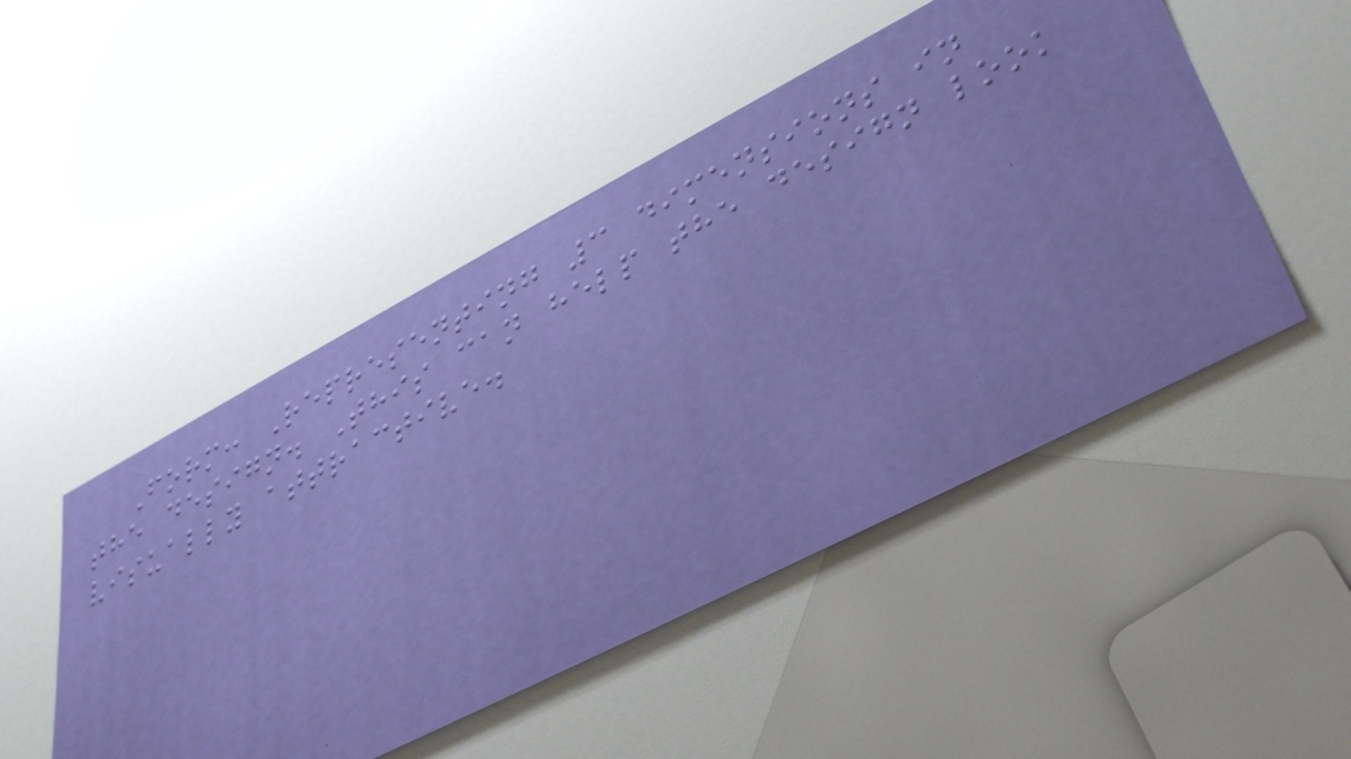Form: Representing 3 dimensions in
the design. This can help the design look
visually attractive.
